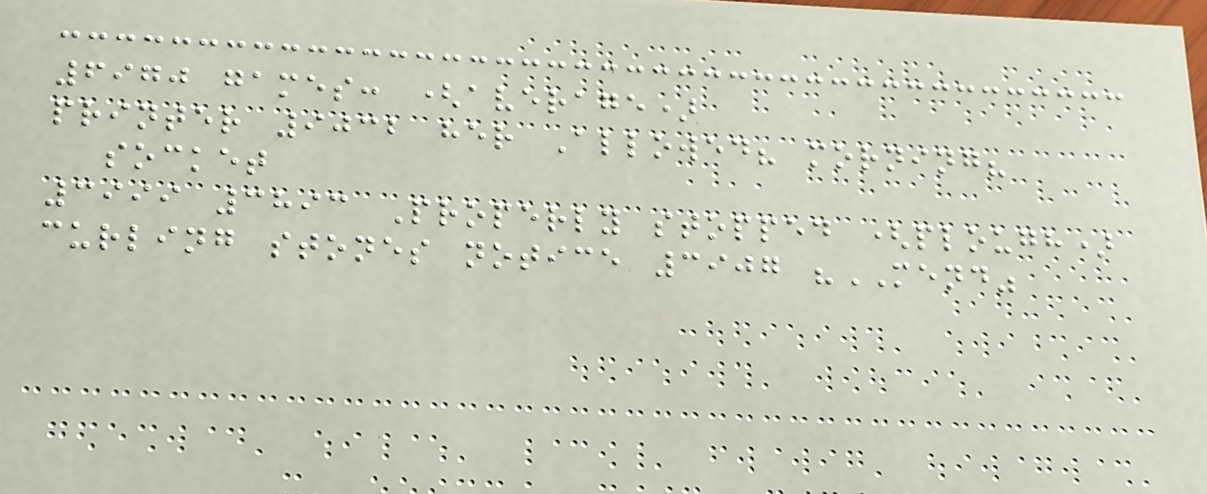6970 games: (average)
printer 9032 her Allowed? morning?
socket
3999 3893 Properly stopped (plough)
curling stones notice 3907 "MEND"
